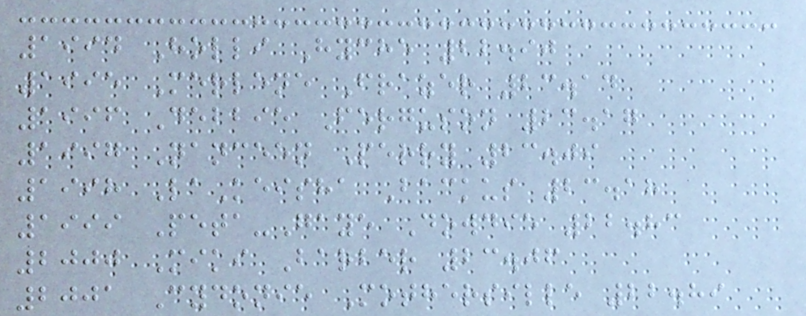1994 Holli Hyche 22.90
1995 Merlene Frazer 23.14
1996 Debbie Ferguson 23.17
1997 Nanceen Perry 23.09
1998 LaKeisha Backus 23.18
1999 Peta-Gaye Dowdie 22.83
2000 Miki Barber 23.06
2001 Cydonie Mothersille 22.89
